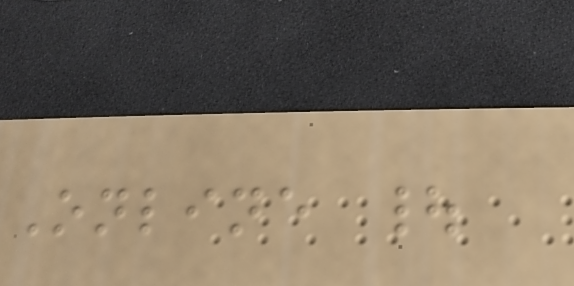Online |
